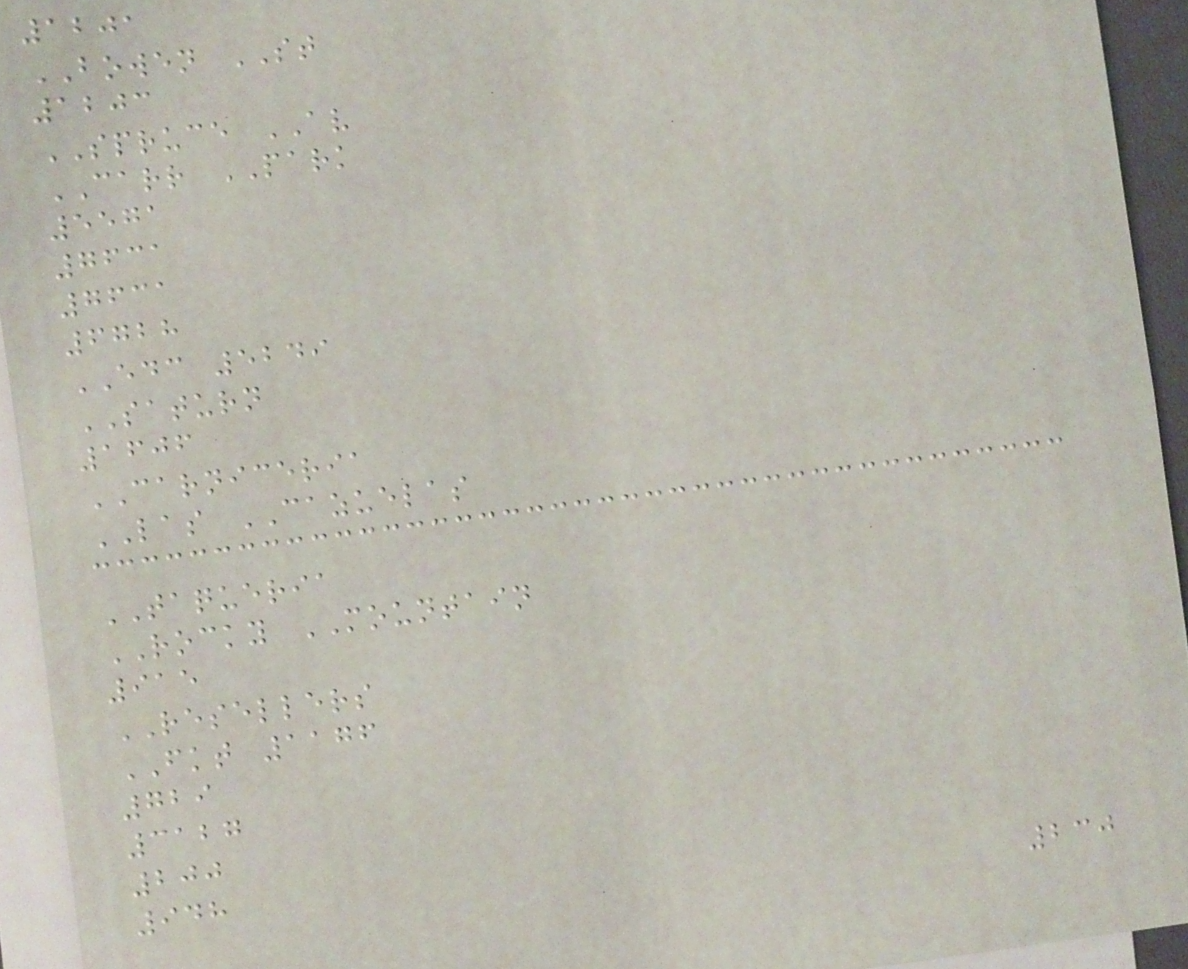1201
BOWEN ST
1203
SPRUCE AV
CARR PARK
5571
7631
7631
6728
EDC 5249
SATURN
1606
CARNICERIA
LAS CAZUELAS
TAQUERIA
ROCKY MOUNTAIN
915
RESELLERS
FKT 1176
729
3127
200
948
230
